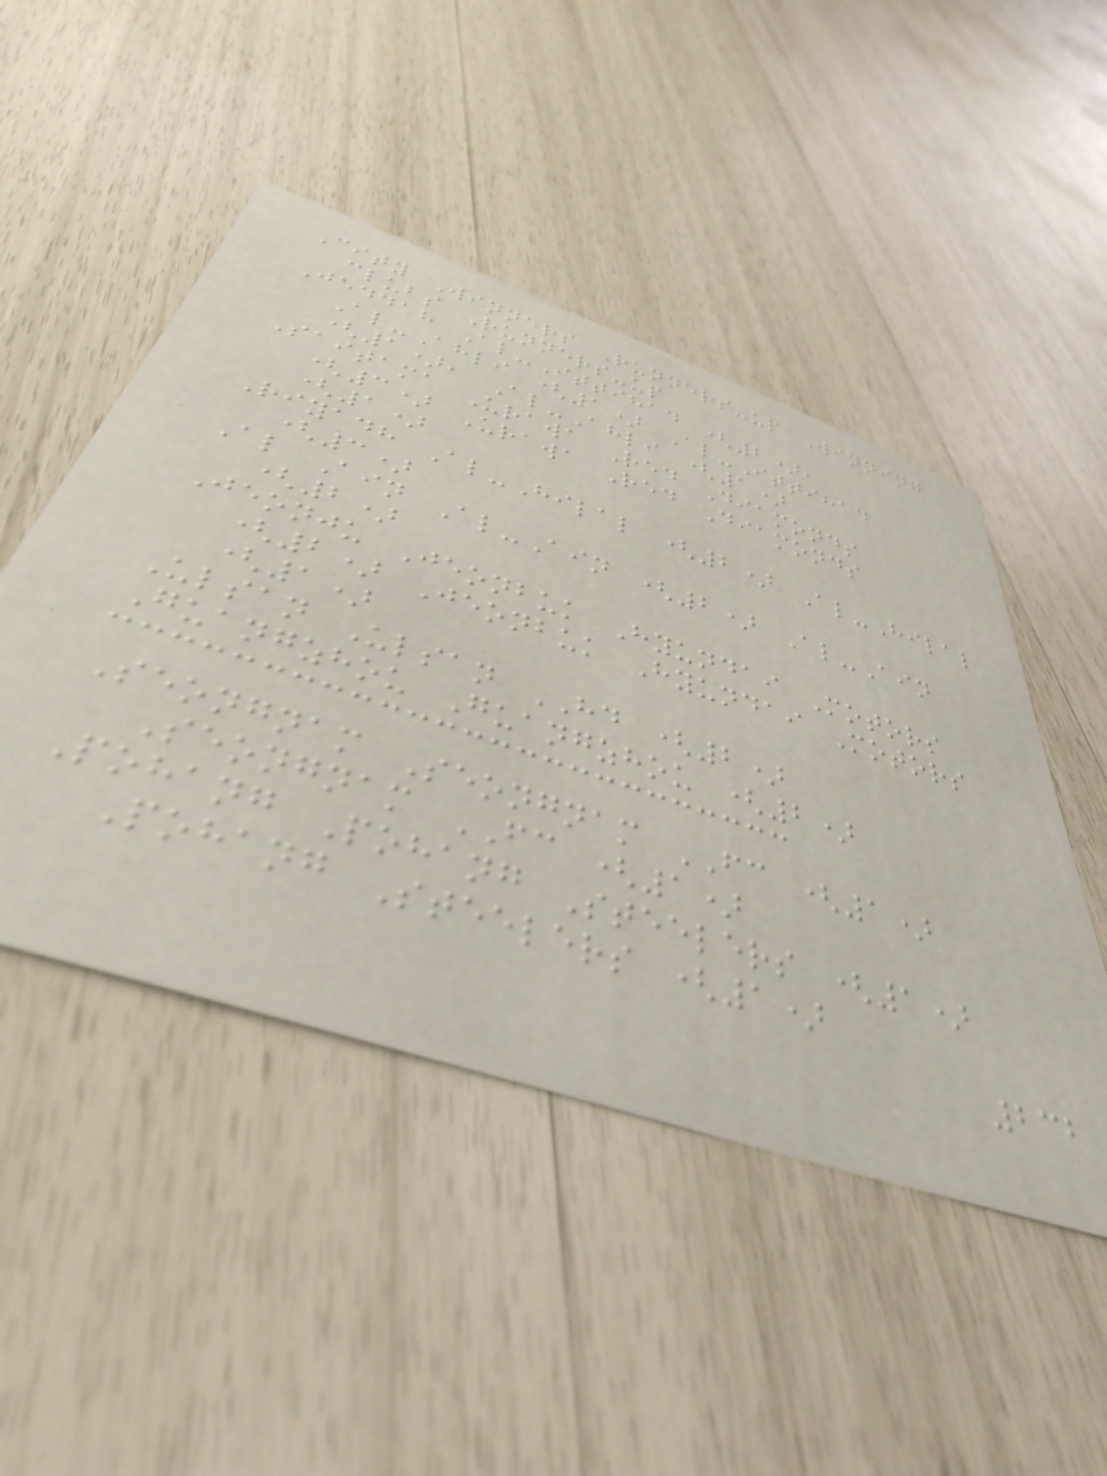City Winners Runners-up Winning
clubs Runners-up
Jeddah Al-Ittihad (2),
Al-Ahli (1) Al-Ittihad
(1), Al-Ahli (1)
Saitama Urawa Red Diamonds
(3) Urawa Red Diamonds
(1)
Riyadh Al-Hilal (2) Al-Hilal
(3)
Al Ain Al-Ain (2) Al-Ain
(2)
Jeonju Jeonbuk Hyundai Motors
(2) Jeonbuk Hyundai Motors
(1)
Ulsan Ulsan HD (2)
Guangzhou Guangzhou (2)
Seongnam Seongnam FC (1)
Seongnam FC (1)
Pohang Pohang Steelers (1)
Pohang Steelers (1)
232
